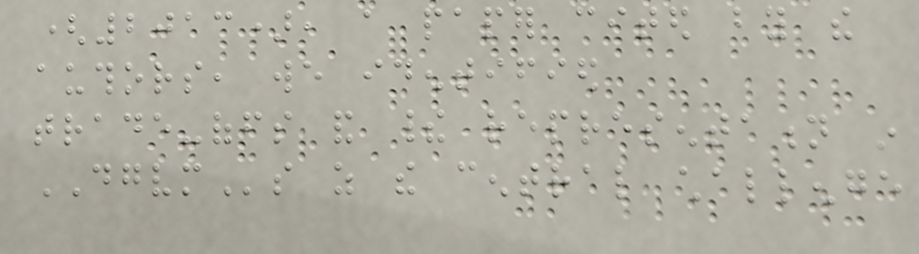(2013), a paper cited by the
authors, we identified
trade-offs and their representation in
DGVMs as the central challenge
